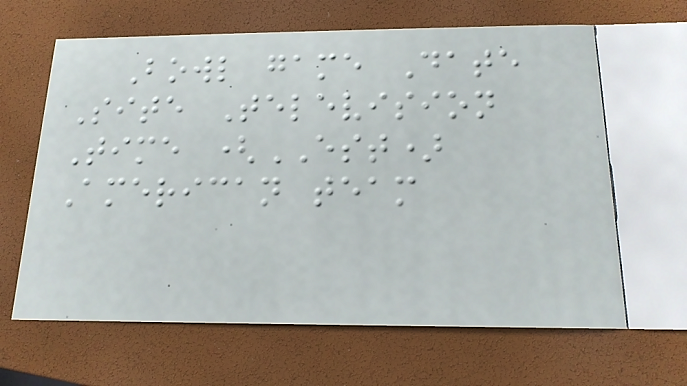Bowl game Date
Site Television
Time (EST)
American team
